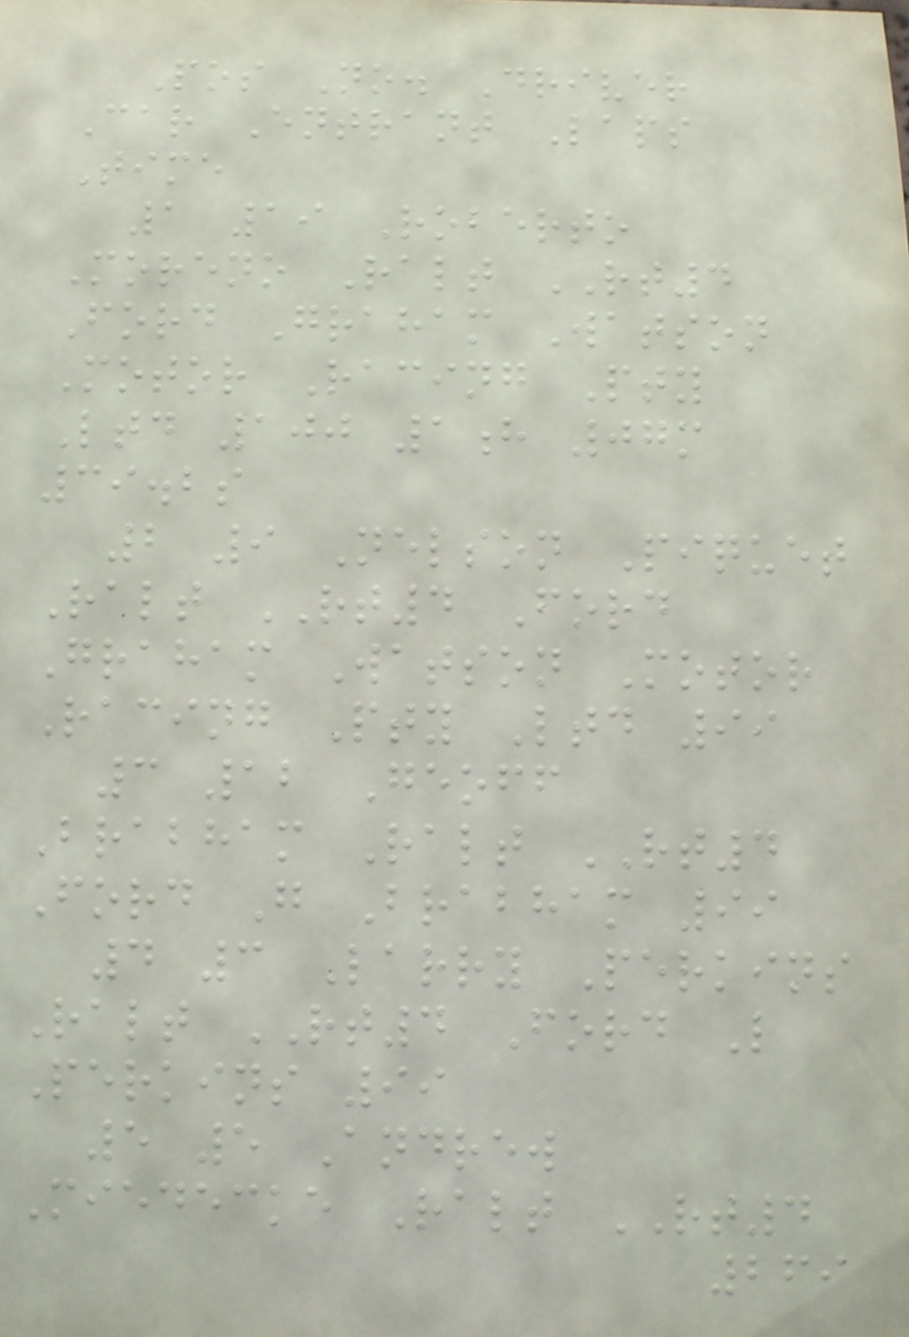Pos No. Driver
Car Entrant Laps
Time
1 19 Roberto
Moreno Ralt RT4
Ford Graham Watson
Motor Racing Pty
Ltd 100 1h 07m
39.2s
2 9 Nelson Piquet
Ralt RT4 Ford
Graham Watson Motor
Racing Pty Ltd 99
3 12 Geoff
Brabham Ralt RT4
Ford G Brabham 99
4 3 Larry Perkins
Ralt RT4 Ford L
Perkins 99
5 5 Andrew
Miedecke Ralt RT4
269
